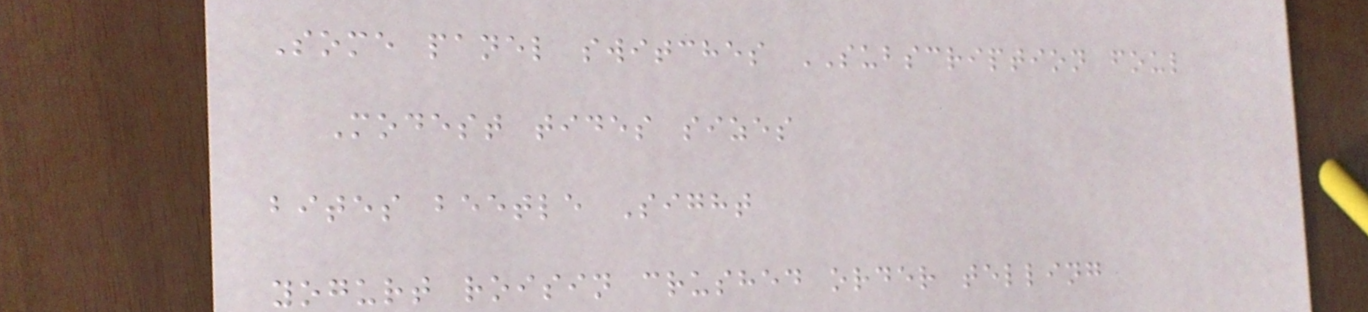Some panel switches SUBSCRIPTION foul
Modest tides sizes
bites beetle Sight
yogurt roisin crushed order telling
